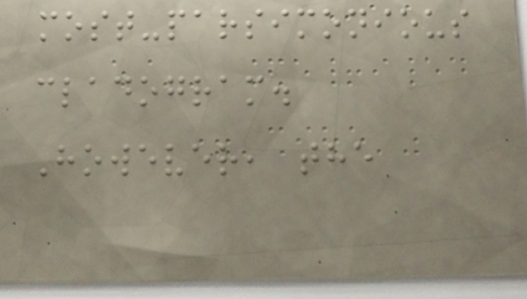most-parsimonious
cladogram.
However, the
